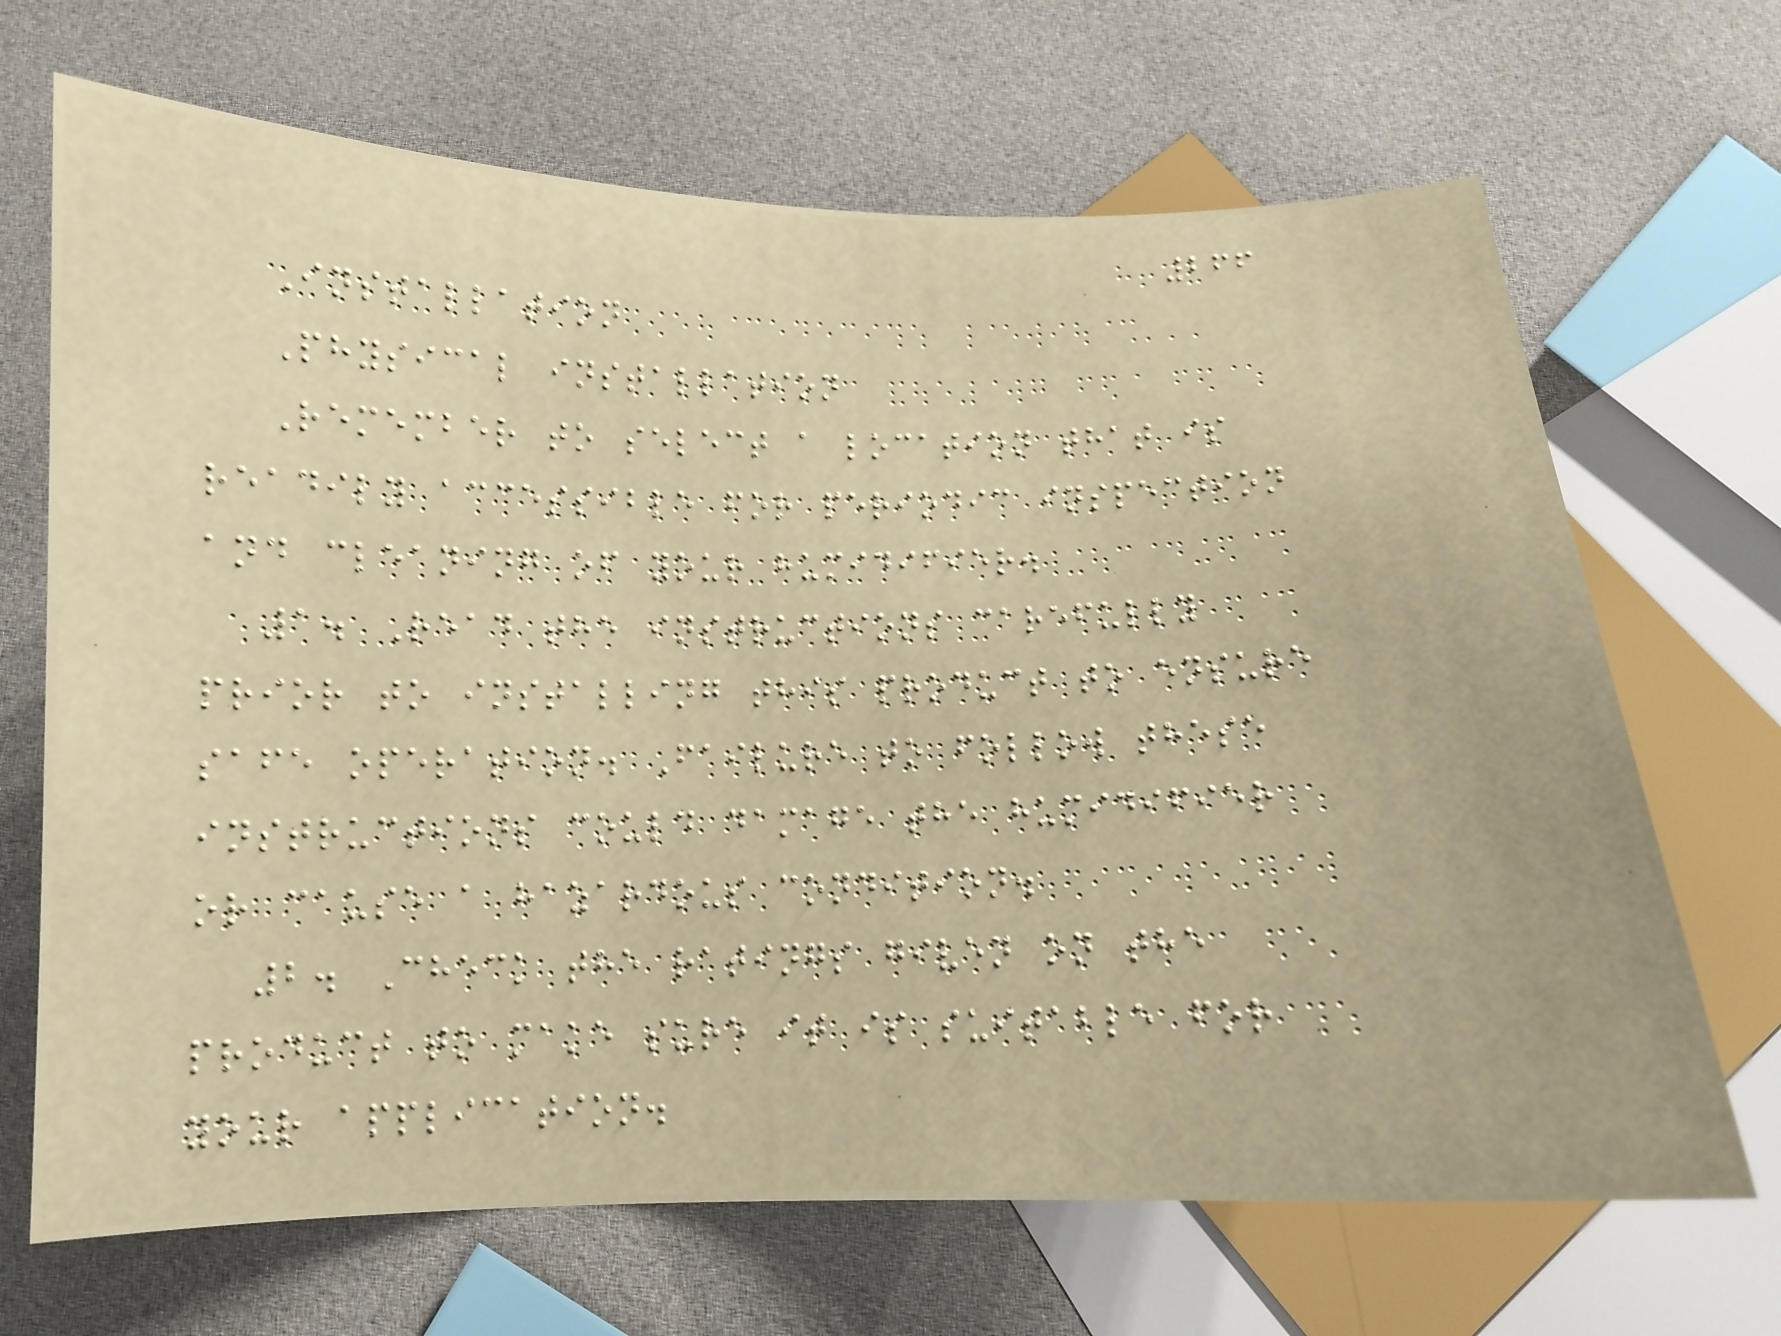266
Installation
Physical installation
Remember to select a location that is
readily accessible for periodic inspection
and cleaning of your humidifier.
1. Read the instructions carefully
prior to installing this product to ensure
safe operation. Failure to follow these
instructions could damage the humidifier
or cause a hazardous condition.
2. Check the ratings given on the
product to make sure it is suitable for
your application.
